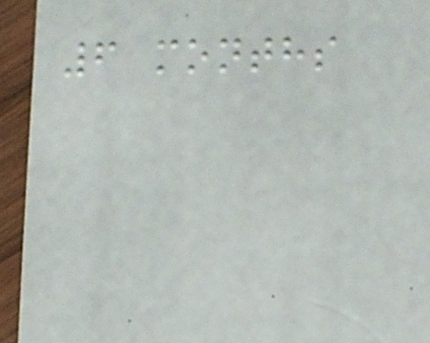6 months
